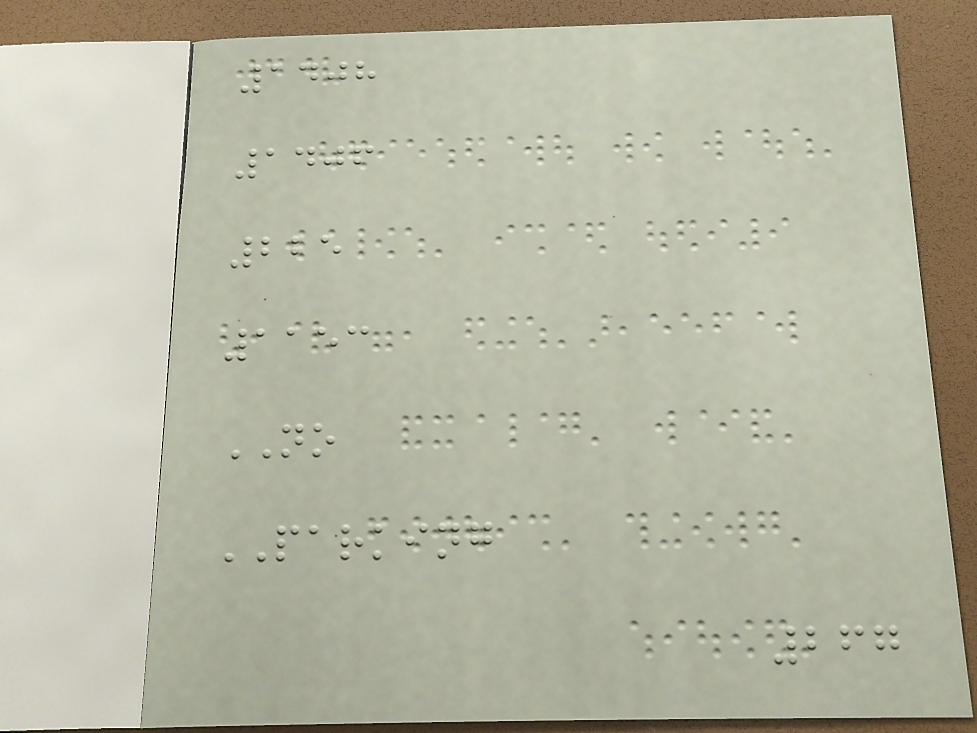1408
1406
225
1153
NO
PARKING
267
